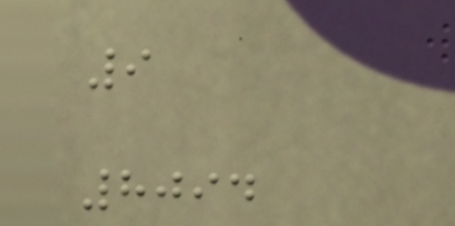9
8094
